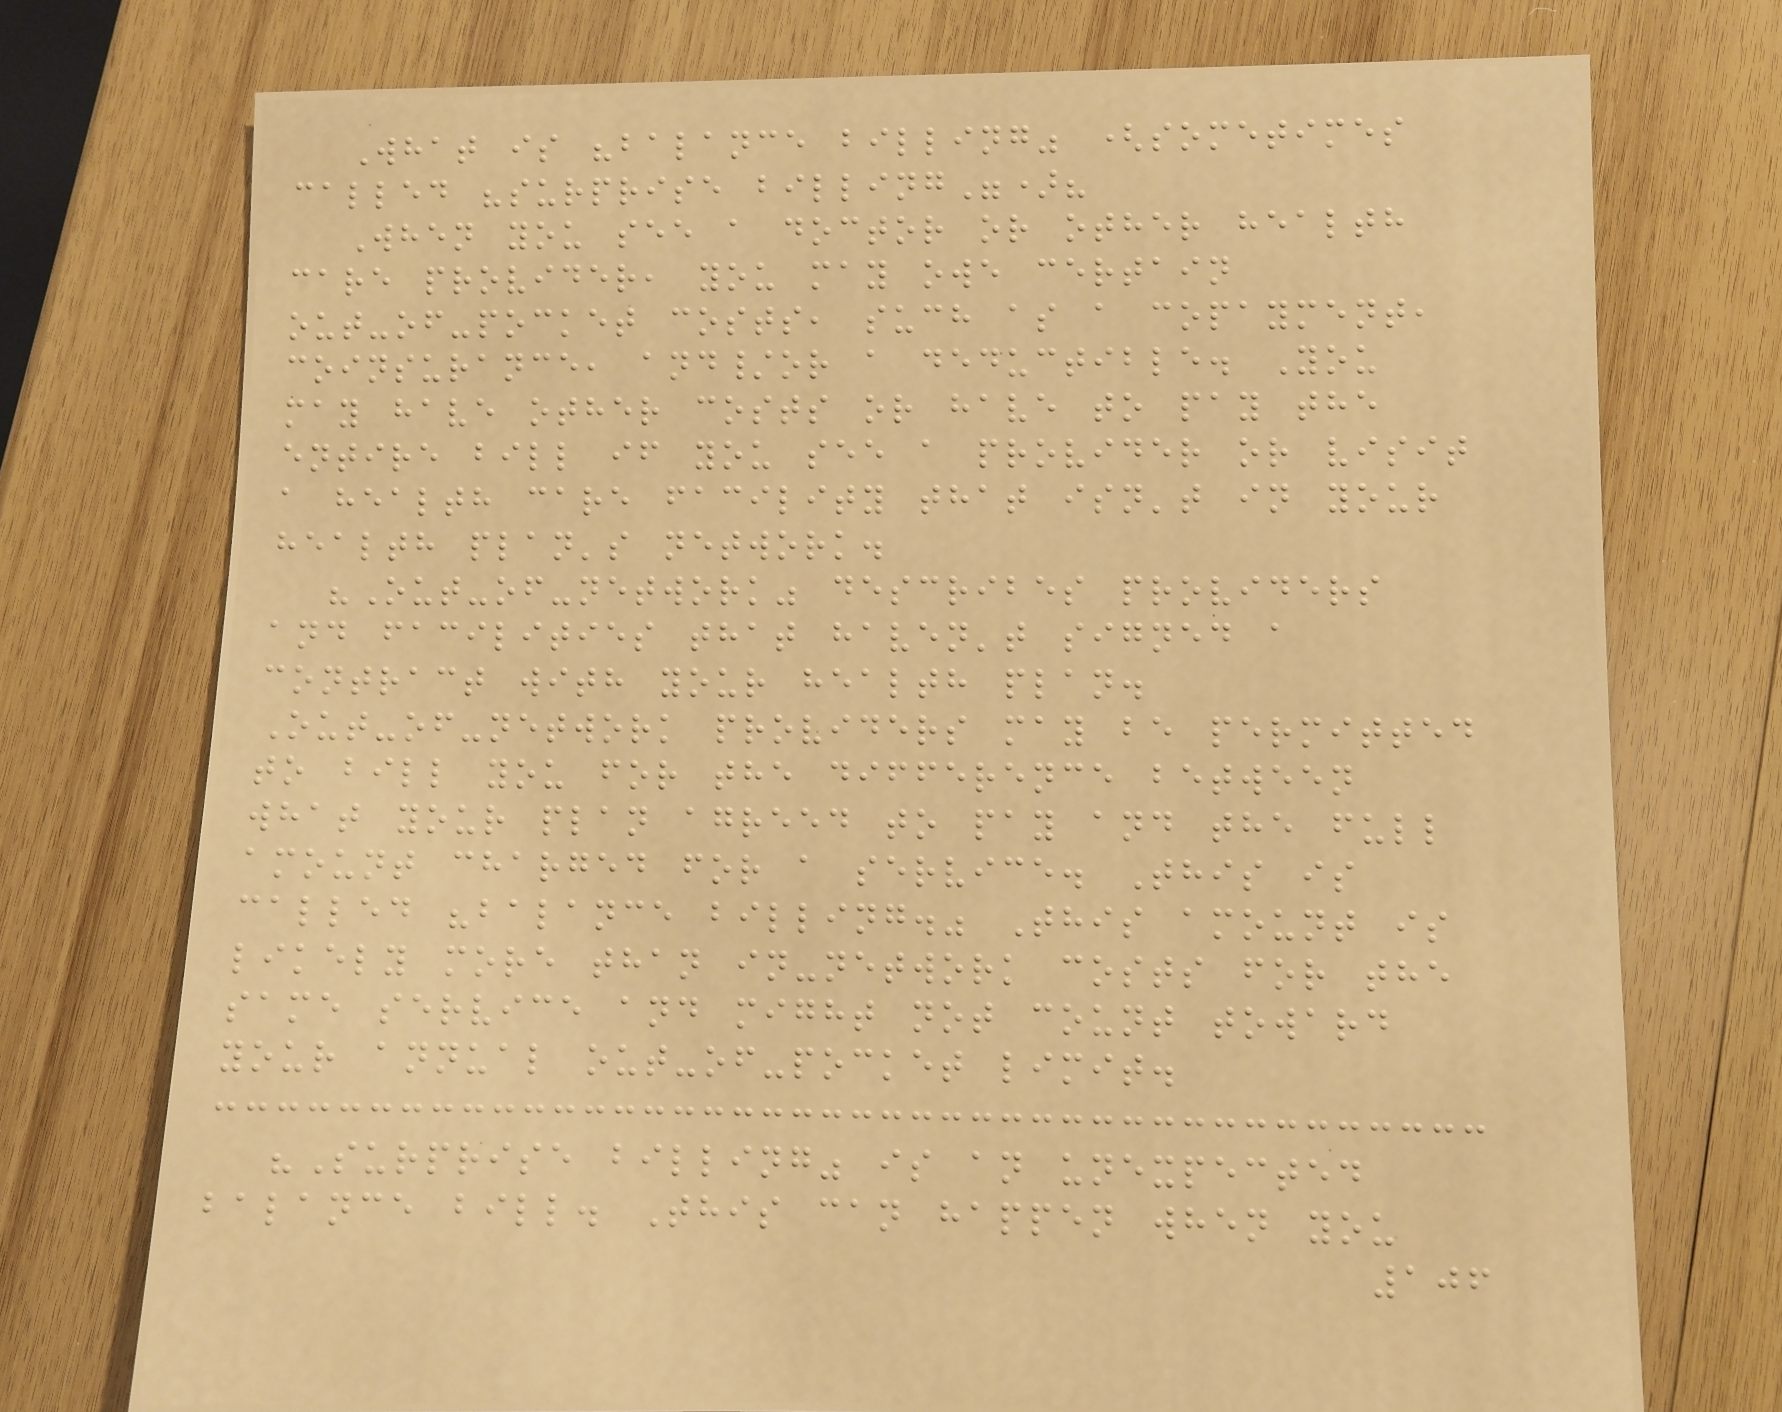What is "balance billing" (sometimes
called "surprise billing")?
When you see a doctor or other health
care provider, you may owe certain
out-of-pocket costs, such as a copayment,
coinsurance, and/or a deductible. You
may have other costs or have to pay the
entire bill if you see a provider or visit
a health care facility that isn't in your
health plan's network.
"Out-of-network" describes providers
and facilities that haven't signed a
contract with your health plan.
Out-of-network providers may be permitted
to bill you for the difference between
what your plan agreed to pay and the full
amount charged for a service. This is
called "balance billing." This amount is
likely more than in-network costs for the
same service and might not count toward
your annual out-of-pocket limit.
"Surprise billing" is an unexpected
balance bill. This can happen when you
106
